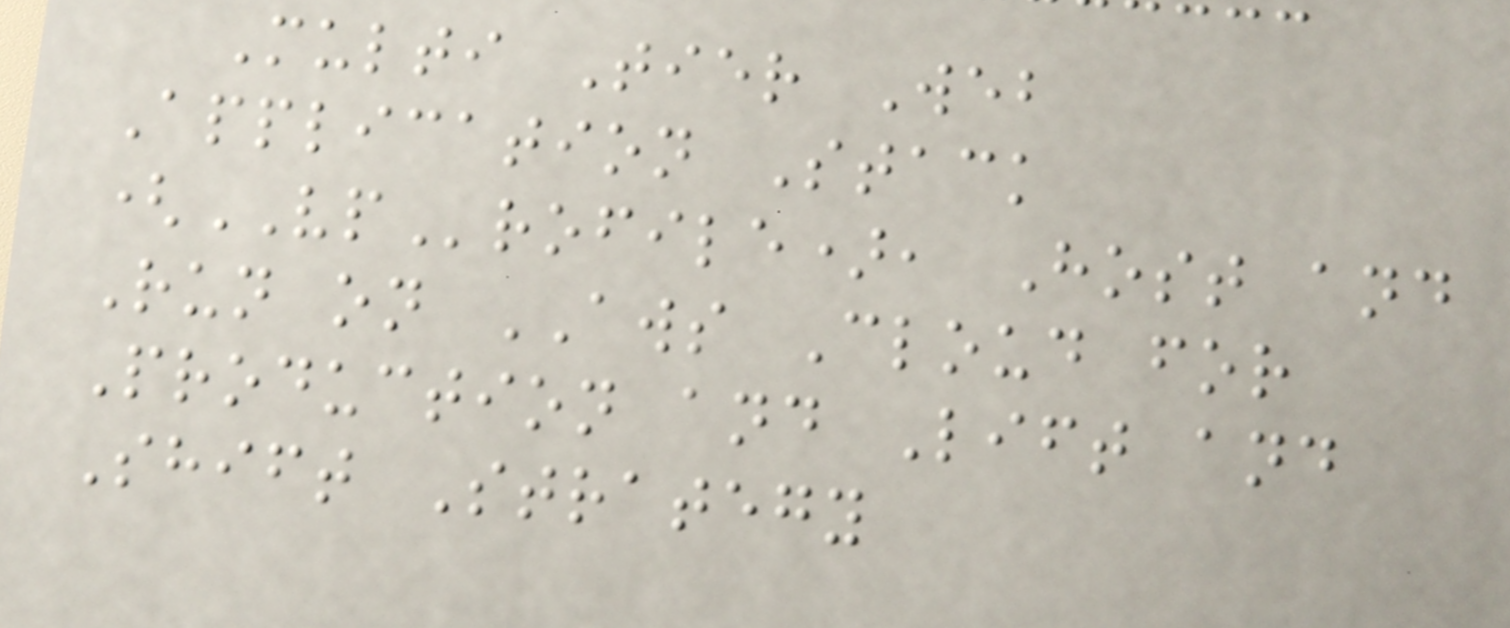Multi Tier Web
Application Stack
(VProfile), Host and
Run on AWS Cloud for
Production and Lift and
Shift Strategy
